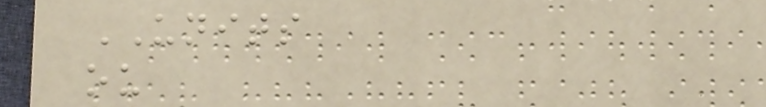UNITS
ou
